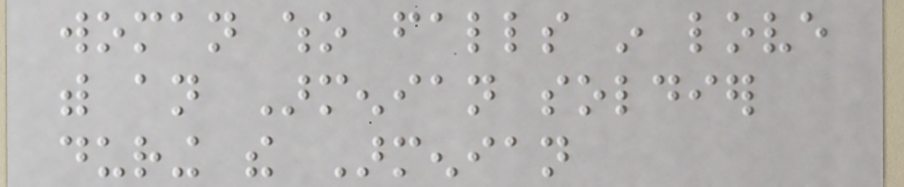woman who falls in love
with an Armenian soldier
during the Armenian
